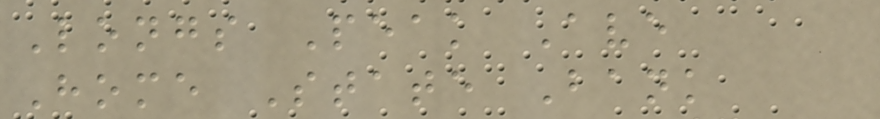Longs Peak Ave
Home State Bank
